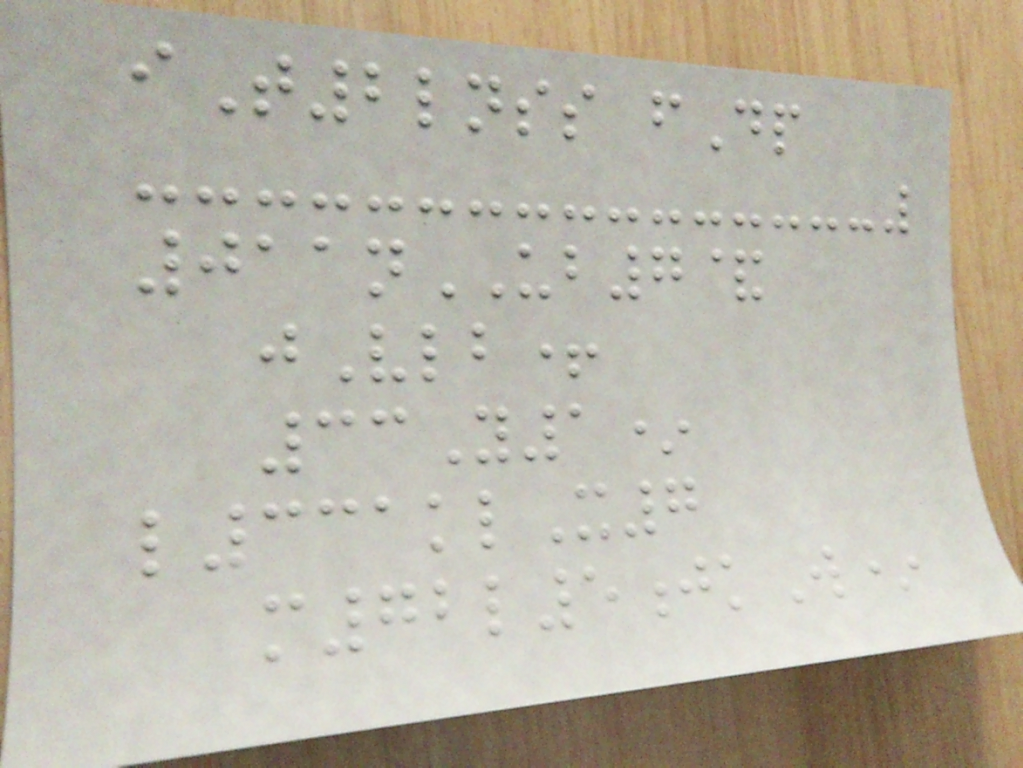iT2lnss fDp
011nUB7&
jVlb+
33Y1*
l331klX7
m72l5jkW*
